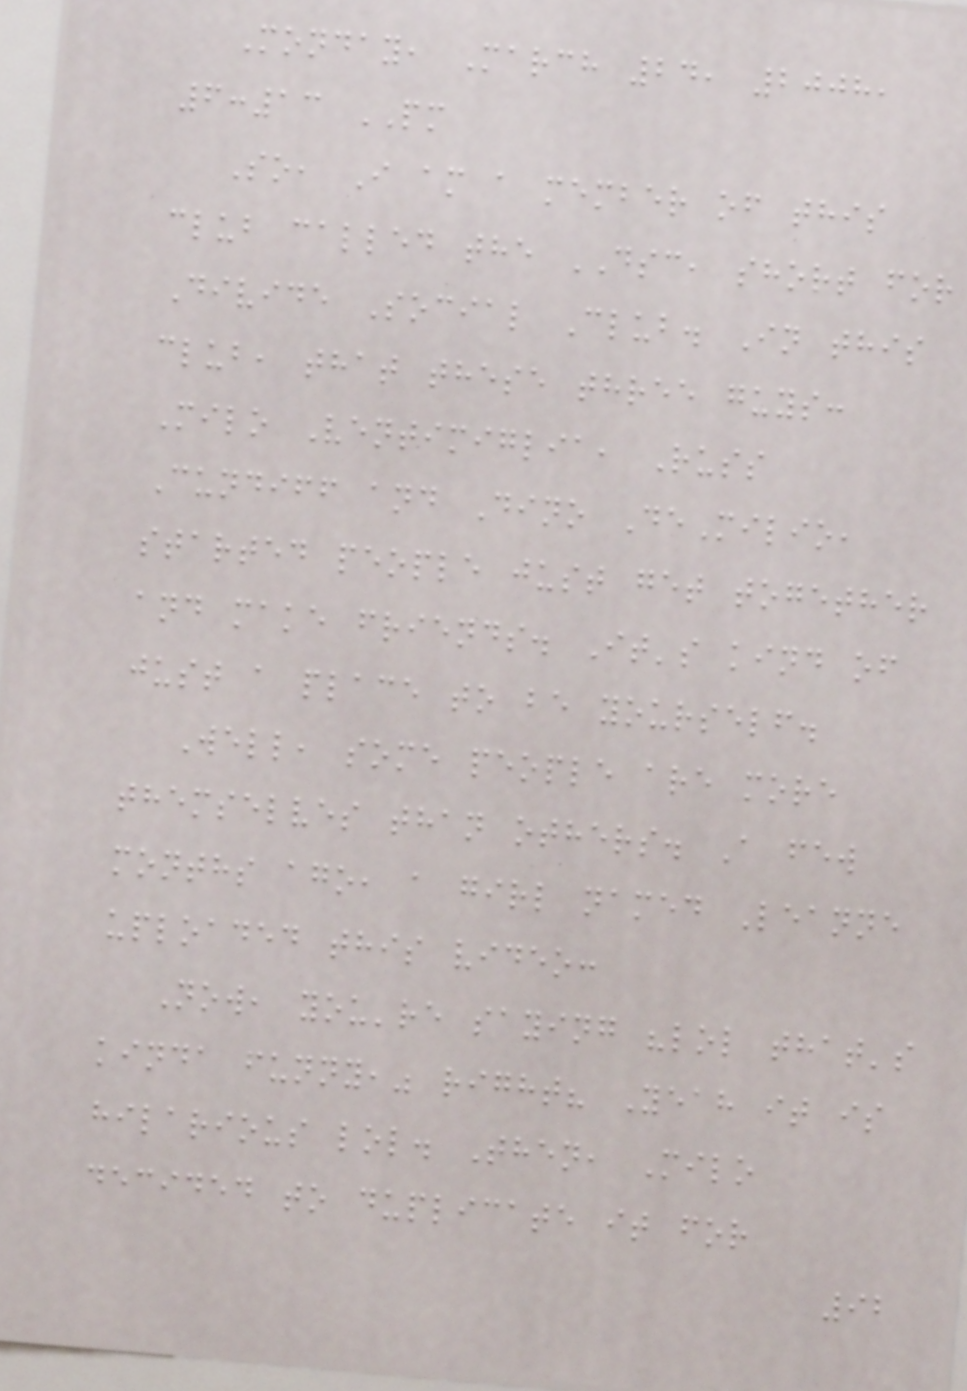Monday, March 24, 2008,
6:13 PM
So, I am a member of this
club called the DSC, short for
Divide Social Club. In this
club, that these three guys:
Milo Ventimiglia, Russ
Cundiff and Dino DeMilio,
started people just get together
and make friends. It's kind of
just a place to be yourself.
Well, some people are more
themselves than others. A few
months ago, a girl named Leanne
uploaded this video:
Now, you're saying "lol that's
kinda funny," right? Yeah it is
hilarious lol. Then, Milo
decided to duplicate it for
92
